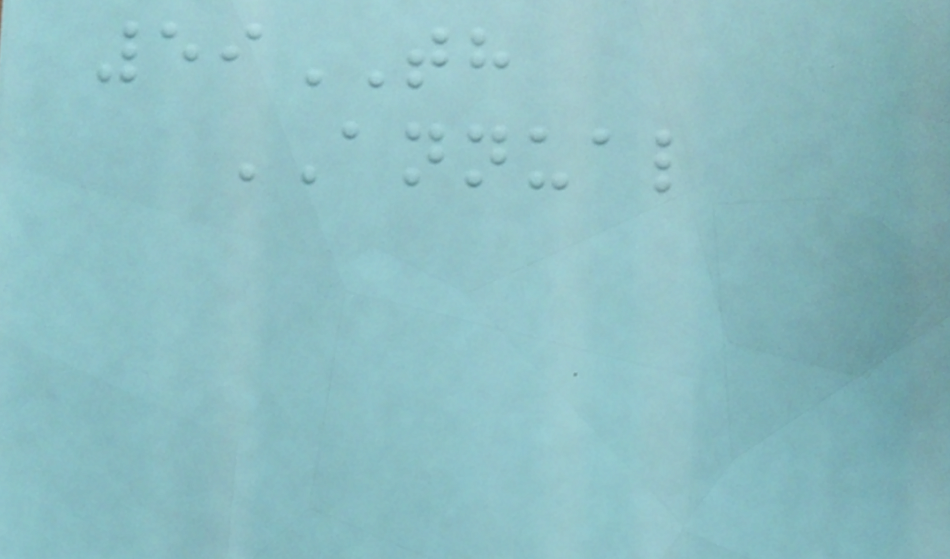59TH
ANNUAL
